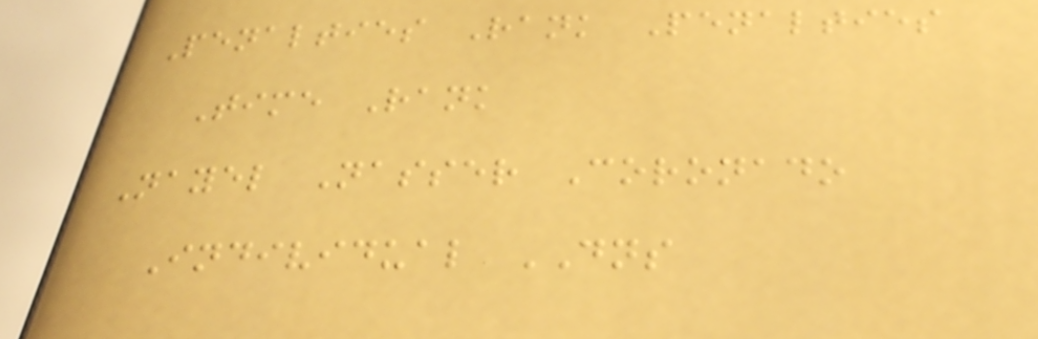Penalties Rank Penalties
Time Rank
Nayel Nasser Coronado
Individual DNS
